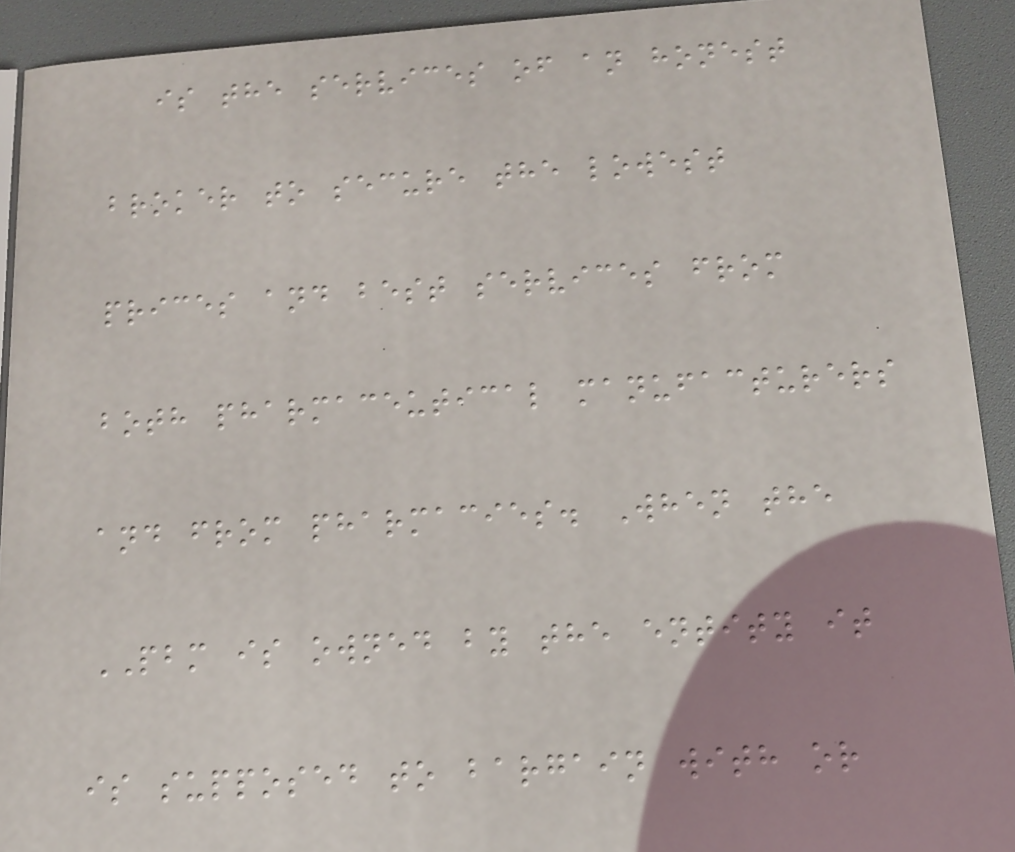is the services of an honest
broker to secure the lowest
prices and best services from
both pharmaceutical manufacturers
and from pharmacies. When the
PBM is owned by the entity it
is supposed to bargain with or
